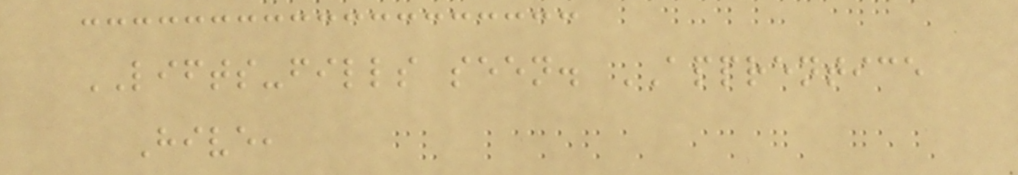LIFTS-fills seen. APPRENTICE
Hive,
